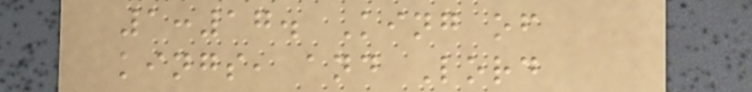1:17. King of
kings, and Lord
